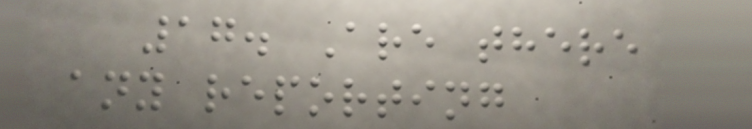17. Are there
any reporting
